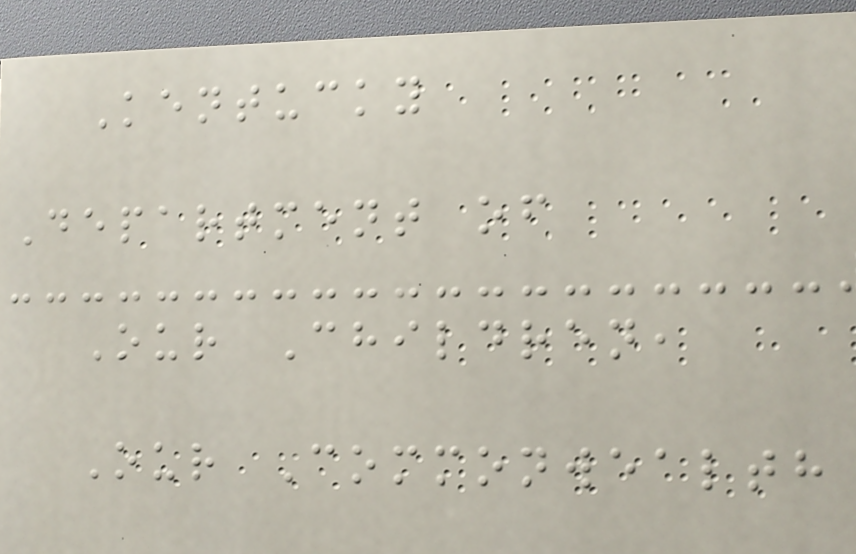Kentucky
Department of
Our Children,
Our Commonwealth
